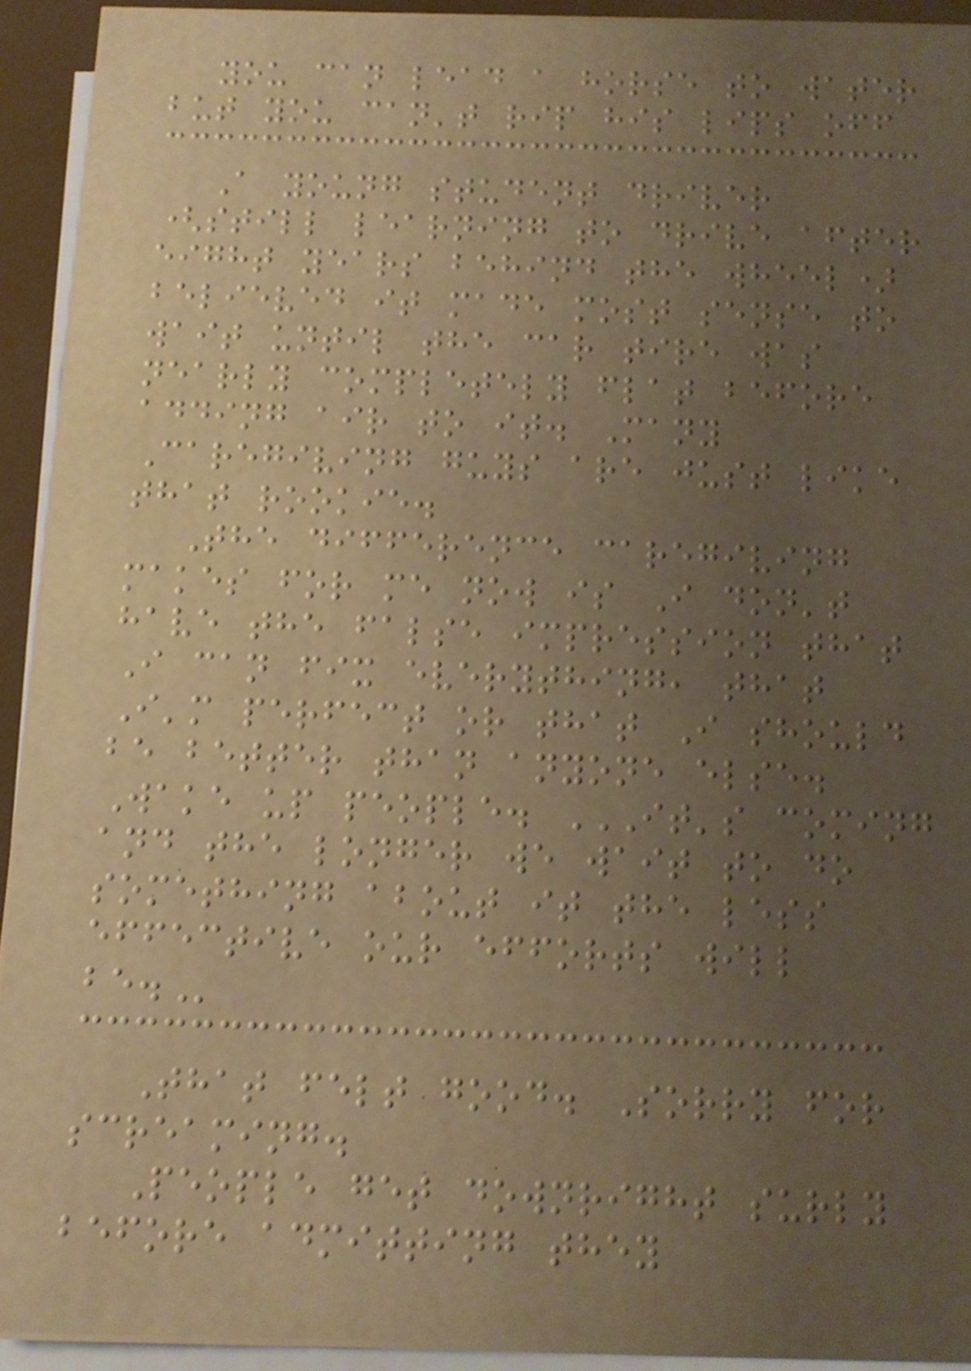you can lead a horse to water
but you can't rip his lips off
A young student driver
(still learning to drive after
eight years behind the wheel)
believed it made most sense to
wait until the car tire was
nearly completely flat before
adding air to it. Many
Caregiving guys are just like
that rookie.
The difference caregiving
makes for me now is I don't
have the false impression that
I can fix everything, that
I'm perfect or that I should
be better than anyone else.
Wake up people. IT'S COMING
AND THE LONGER WE WAIT TO DO
SOMETHING ABOUT IT THE LESS
EFFECTIVE OUR EFFORTS WILL
BE.
That felt good. Sorry for
screaming.
People get downright surly
before admitting they
